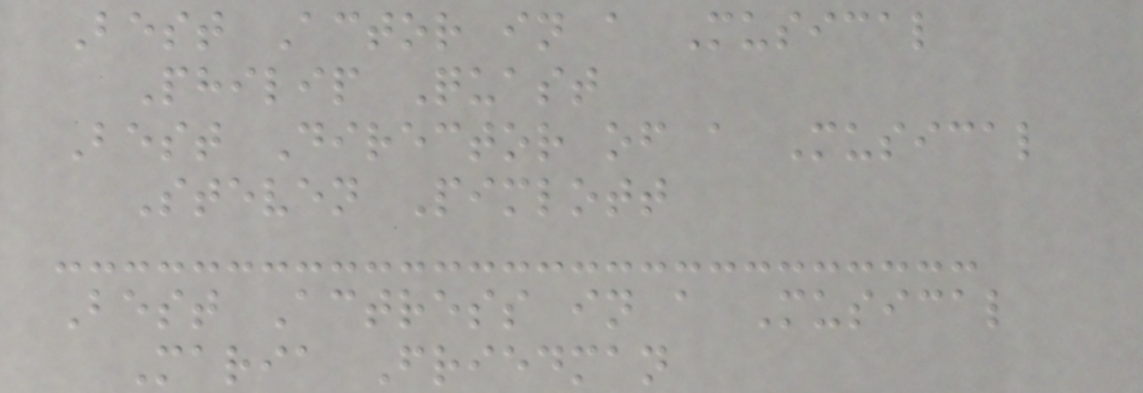Best Actor in a Musical
Philip Quast
Best Director of a Musical
Steven Pimlott
Best Actress in a Musical
Maria Friedman
